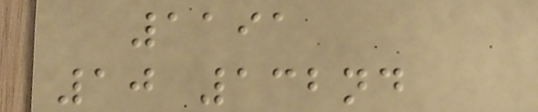1191
10 132nd
